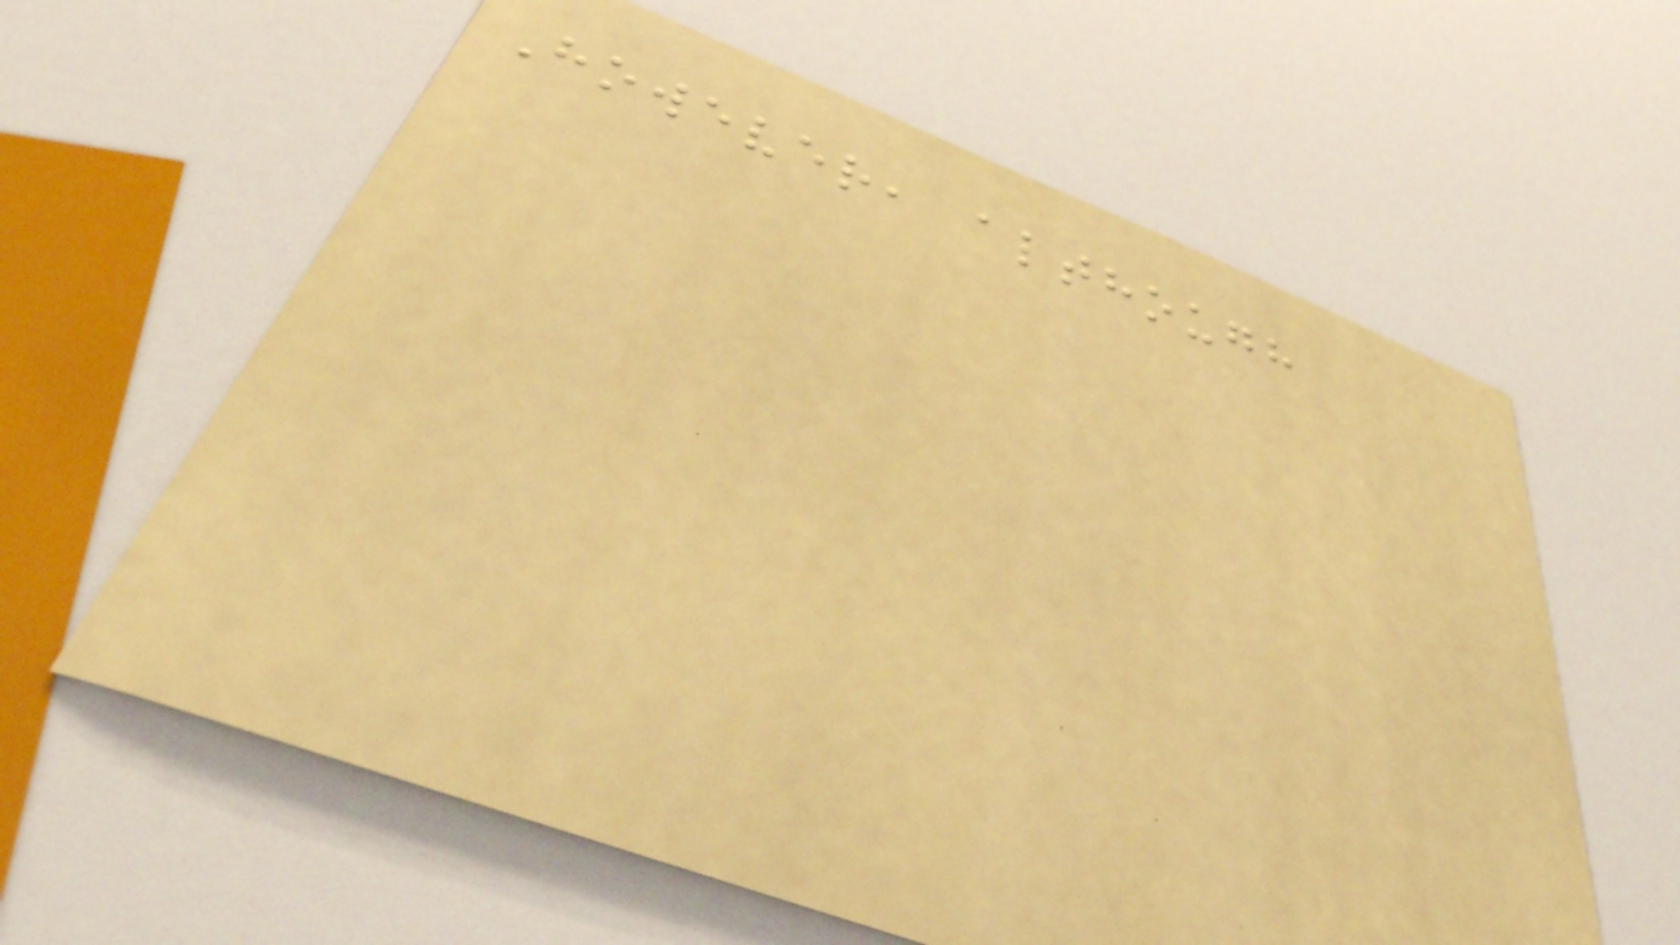However, although
